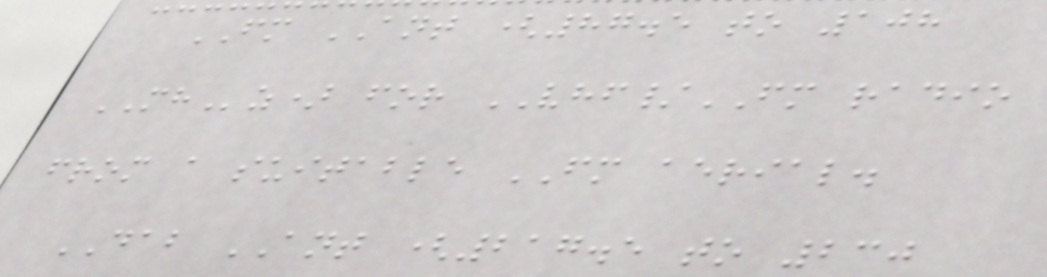FM ANT (87.5 to 108
MHz) for VHF/FM radio
from a suitable FM aerial.
DAB ANT (217.5 to 230
